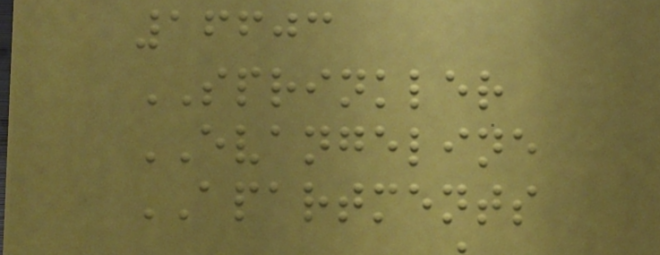16603
SPRINKLER
EVANGELINE
APARTMENTS
